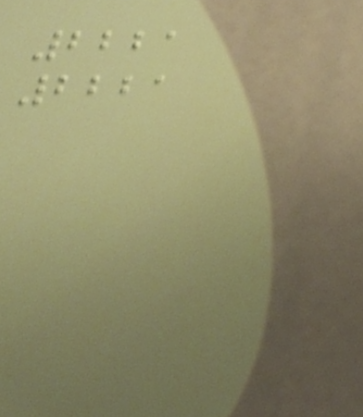2221
2221
